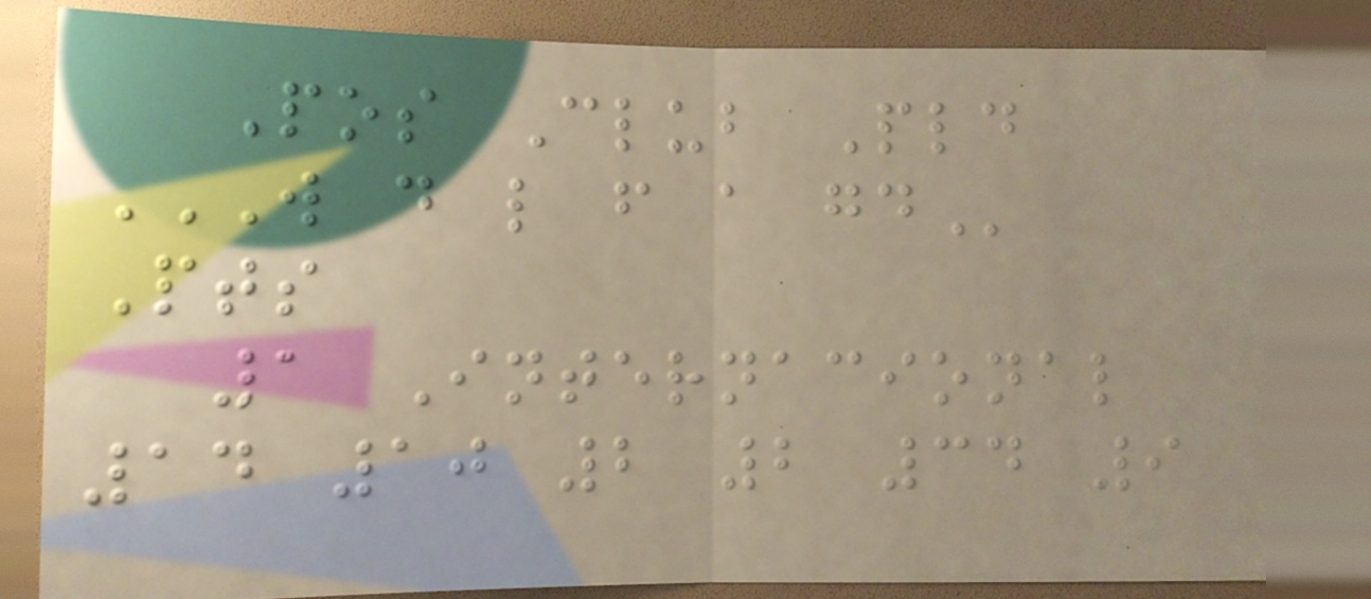Pos Club Pld
W D L F A GD
Pts
1 Internacional
14 10 2 2 34 9
